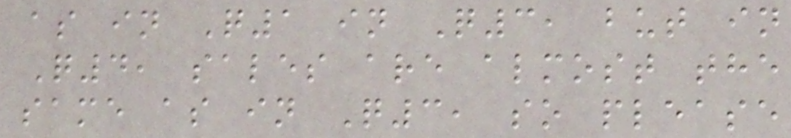as in Q1 in Q3, but in
Q4, sales are almost the
same as in Q3, so please
